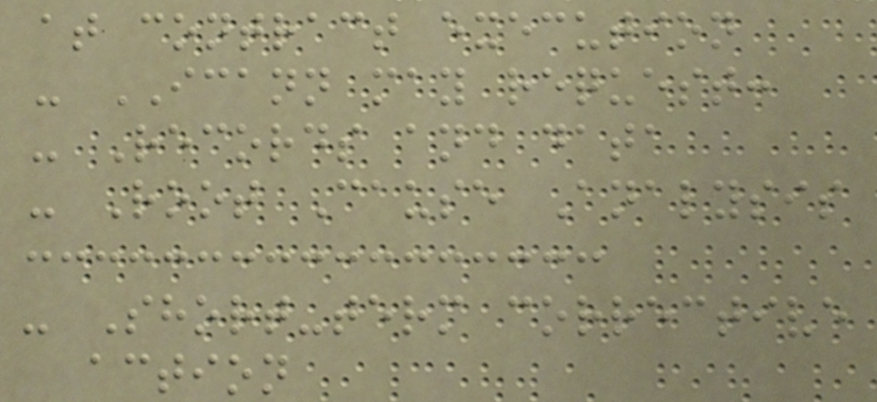at contract execution
- ICANN may request:
- Records and data
- Root Cause Analysis
- Short-term corrective
action
